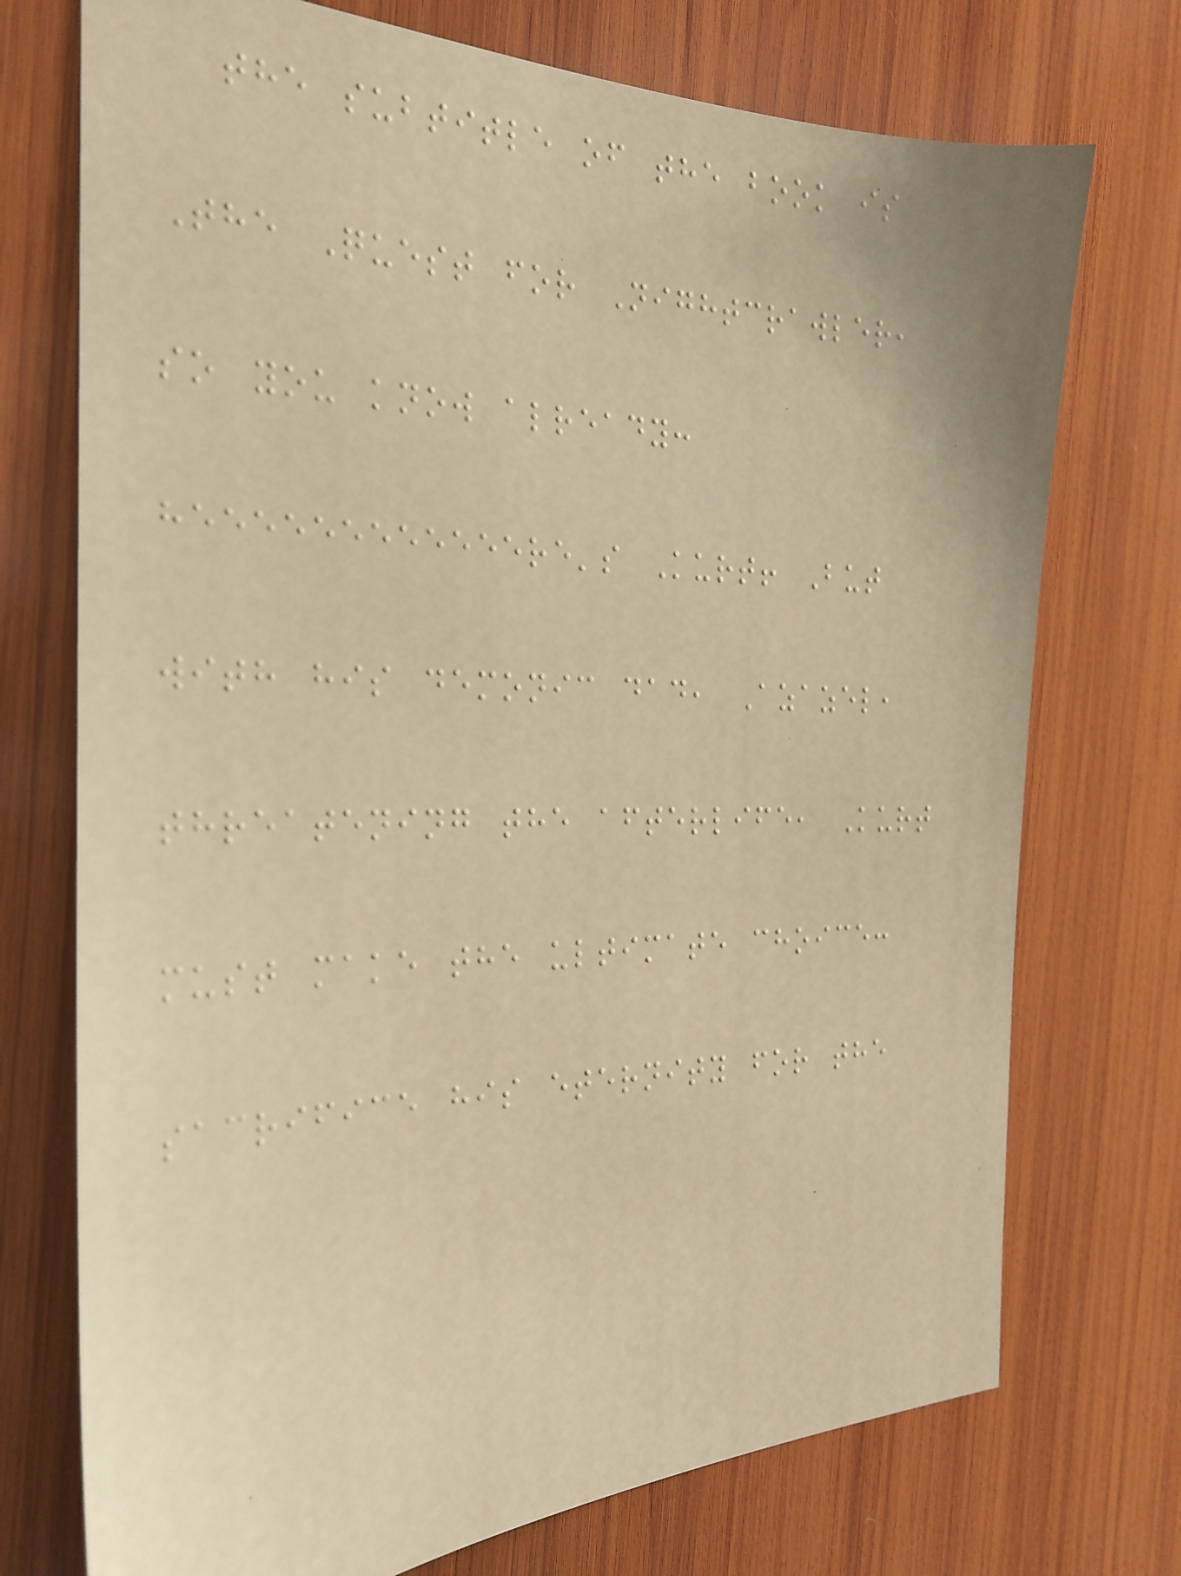the subtitle of the book is
The Quest for Nightcrawler,
so you know already:
heeeeeeeeeeeere's Kurt! But
with his demonic dad, Azazel,
threatening the afterlife, Kurt
must make the ultimate choice:
sacrifice his eternity for the
